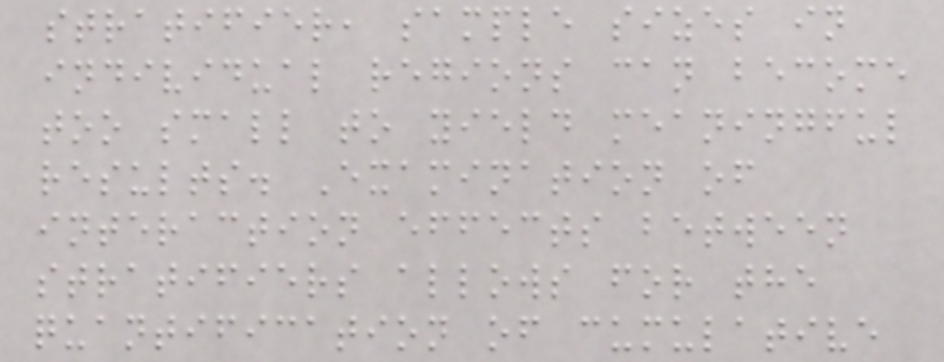stratifier, sample sizes in
individual regions can become
too small to yield meaningful
results. Examination of
interaction effects between
stratifiers allows for the
quantification of cumulative
